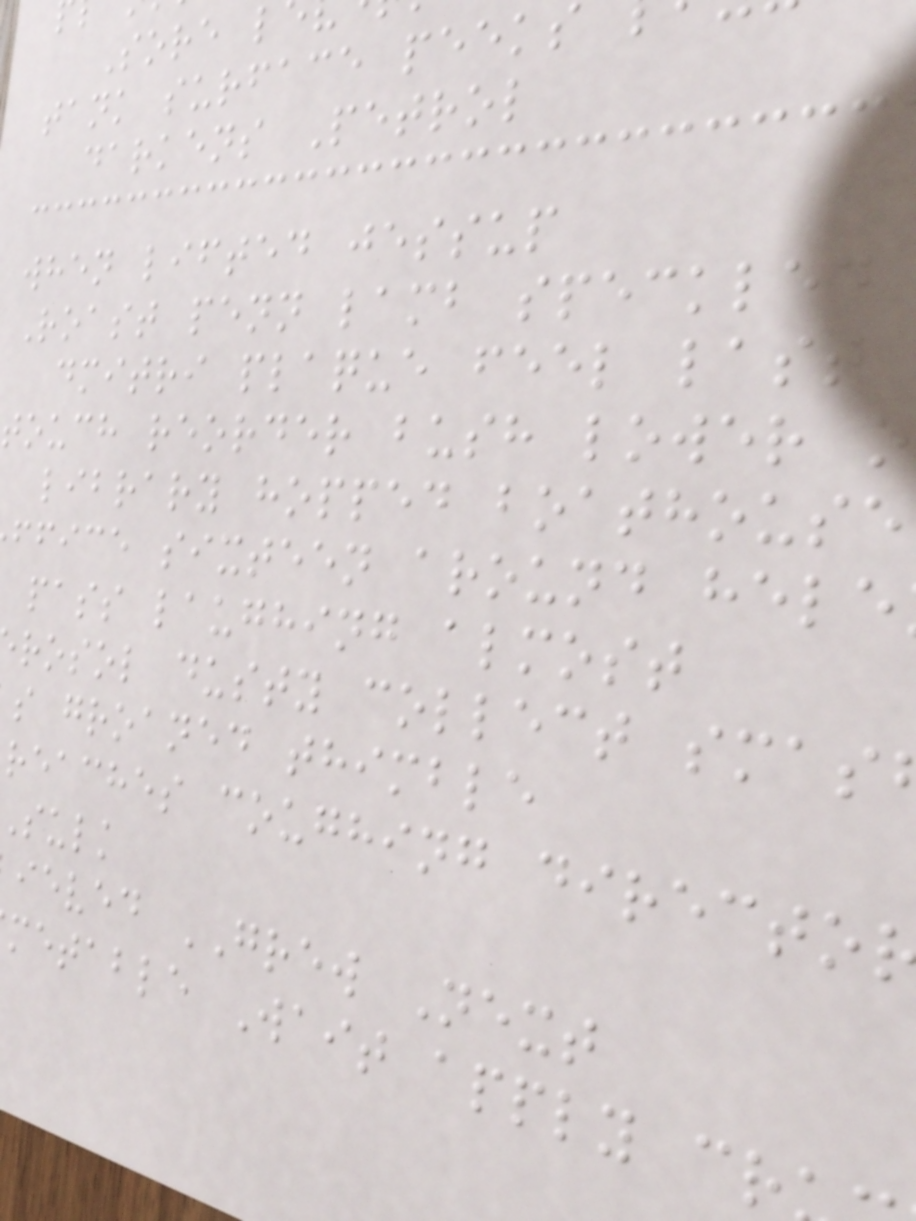Sore l
tank surface peeks
darkens Petrol
when lifted jessup
Roast penn lamb speckled
dmitri plaque feel last
touch reorder bush lower o
library hopped boathouse
ffice sixteen around hele
pass laughing almost
rosol dusty collect smas
s groaned thimble
reaches coughing directo
sulk
ieved GREW Next
metable Wait apply cr
